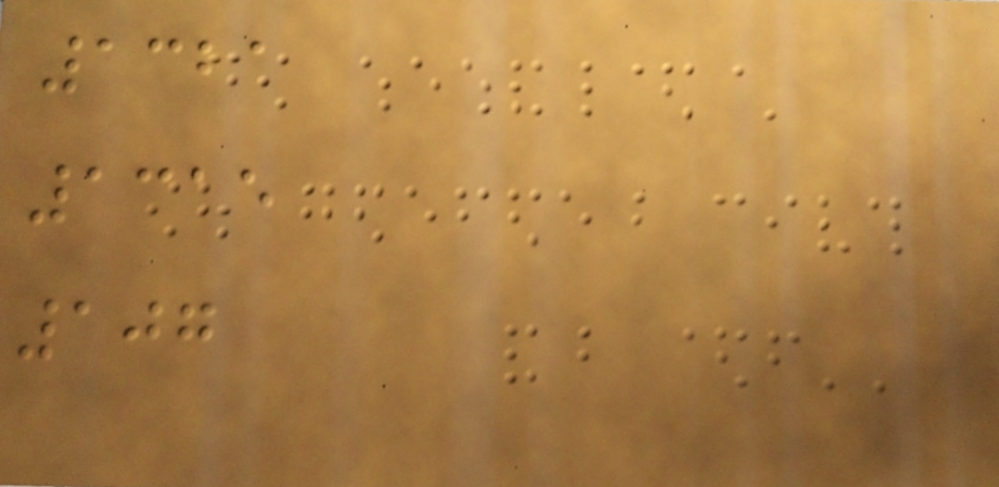1321
1315
107
